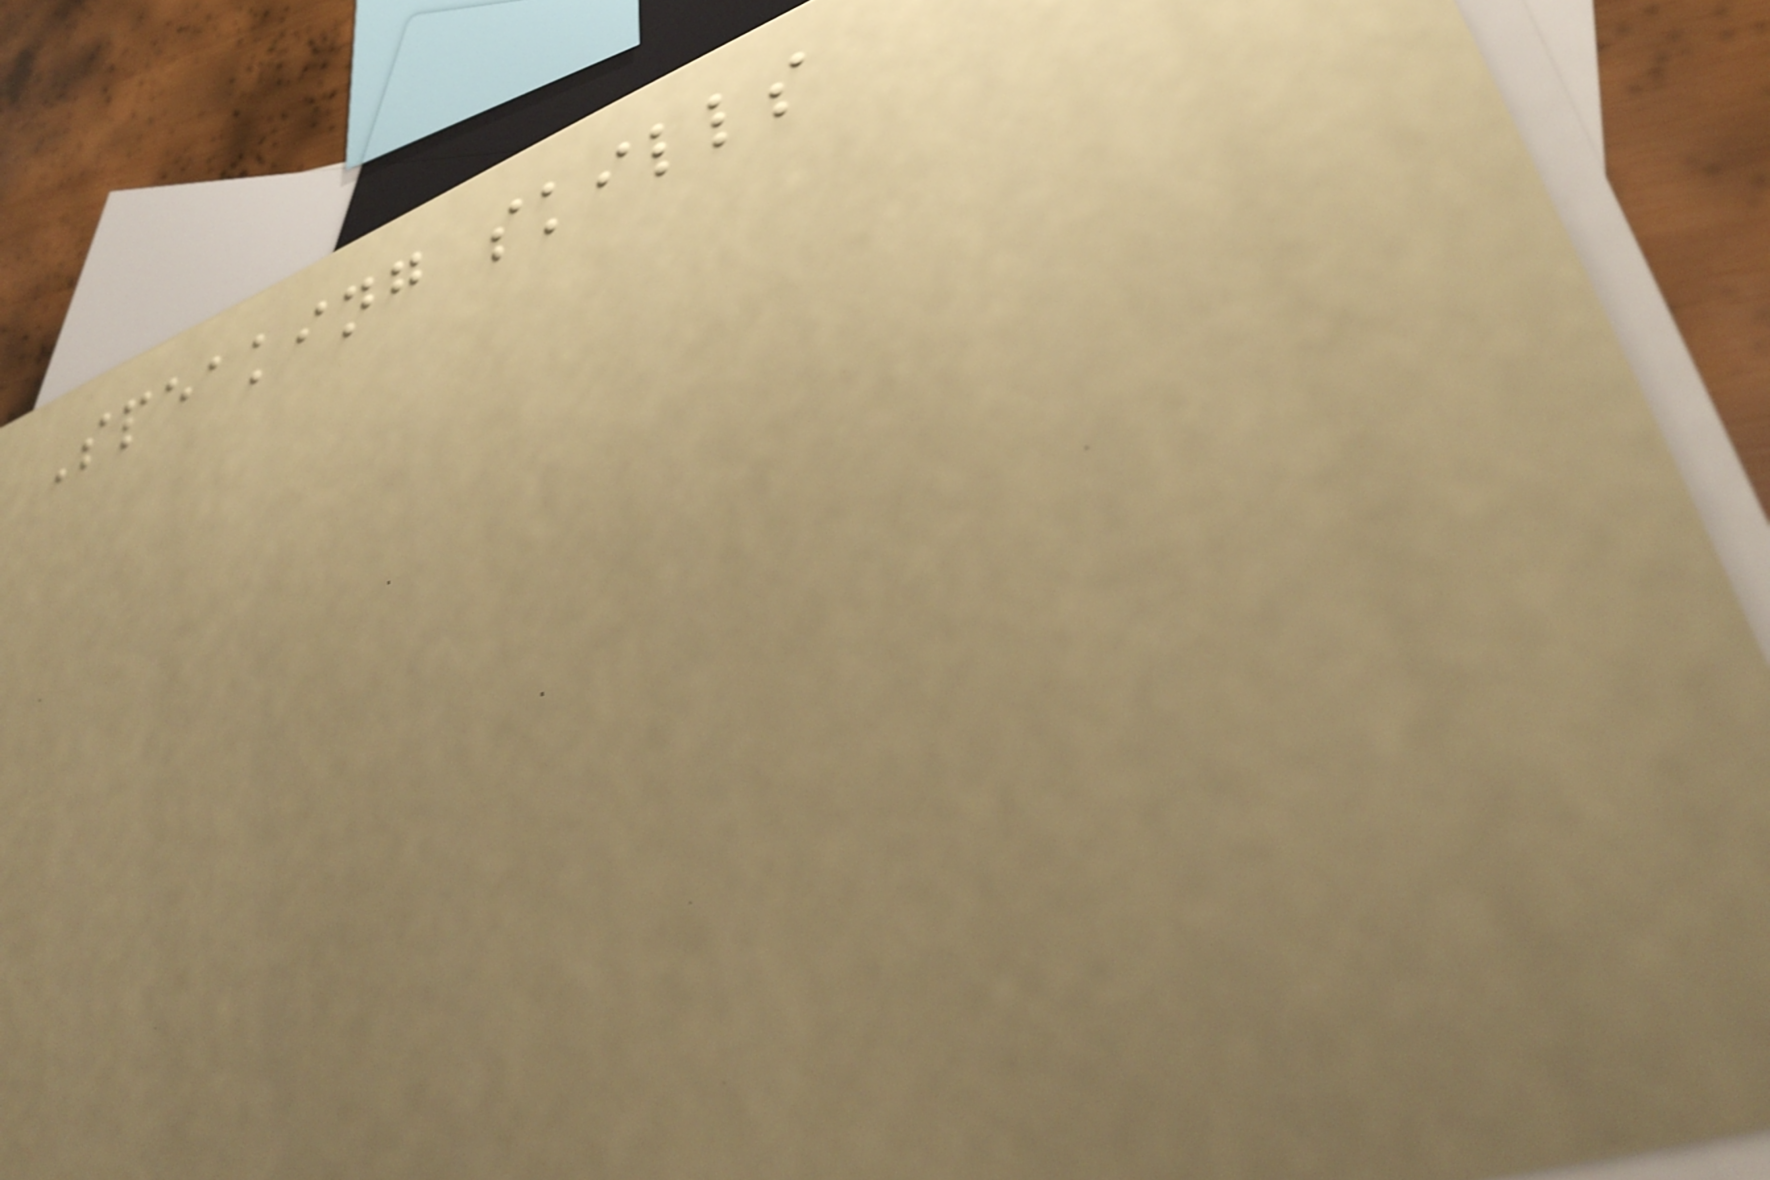Speaking skills
